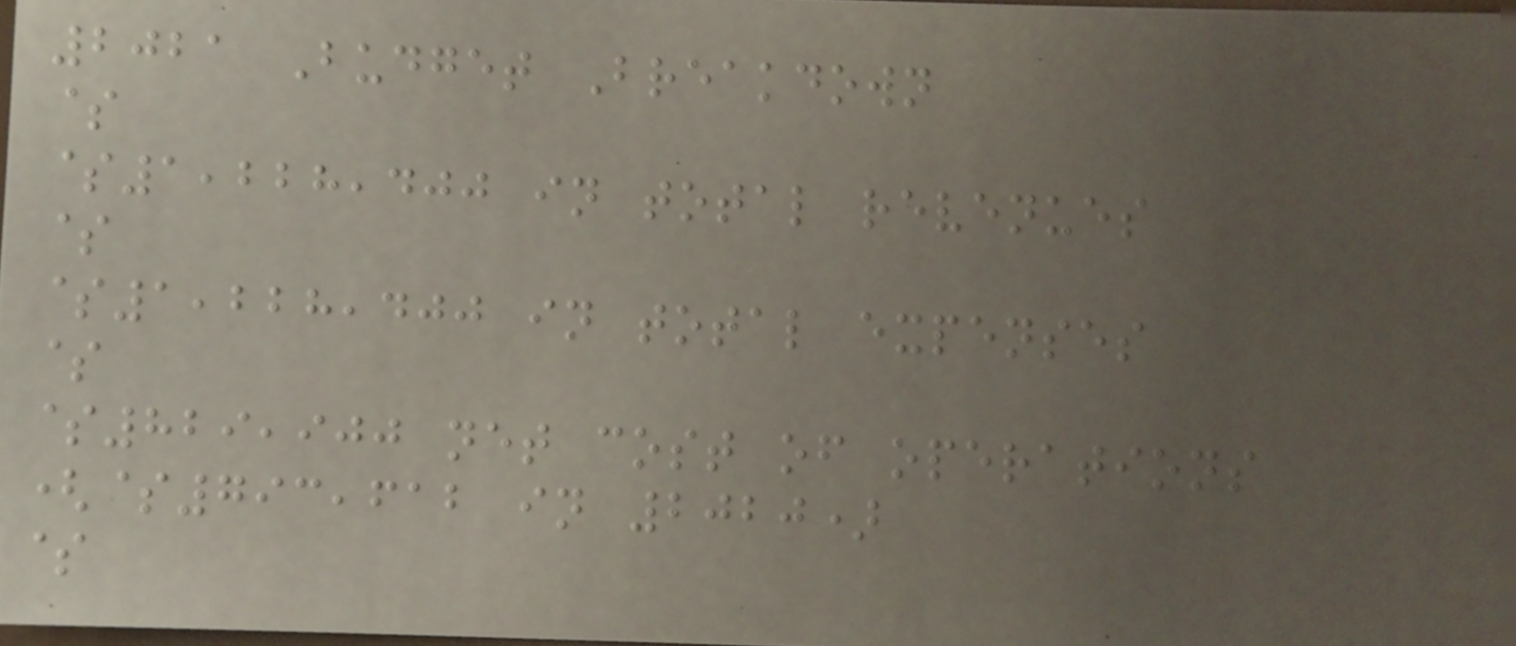2021 Budget Breakdown
$
$1,228,400 in total revenues
$
$1,228,400 in total expenses
$
$829,900 net cost of operations
($793,612 in 2020)
$
